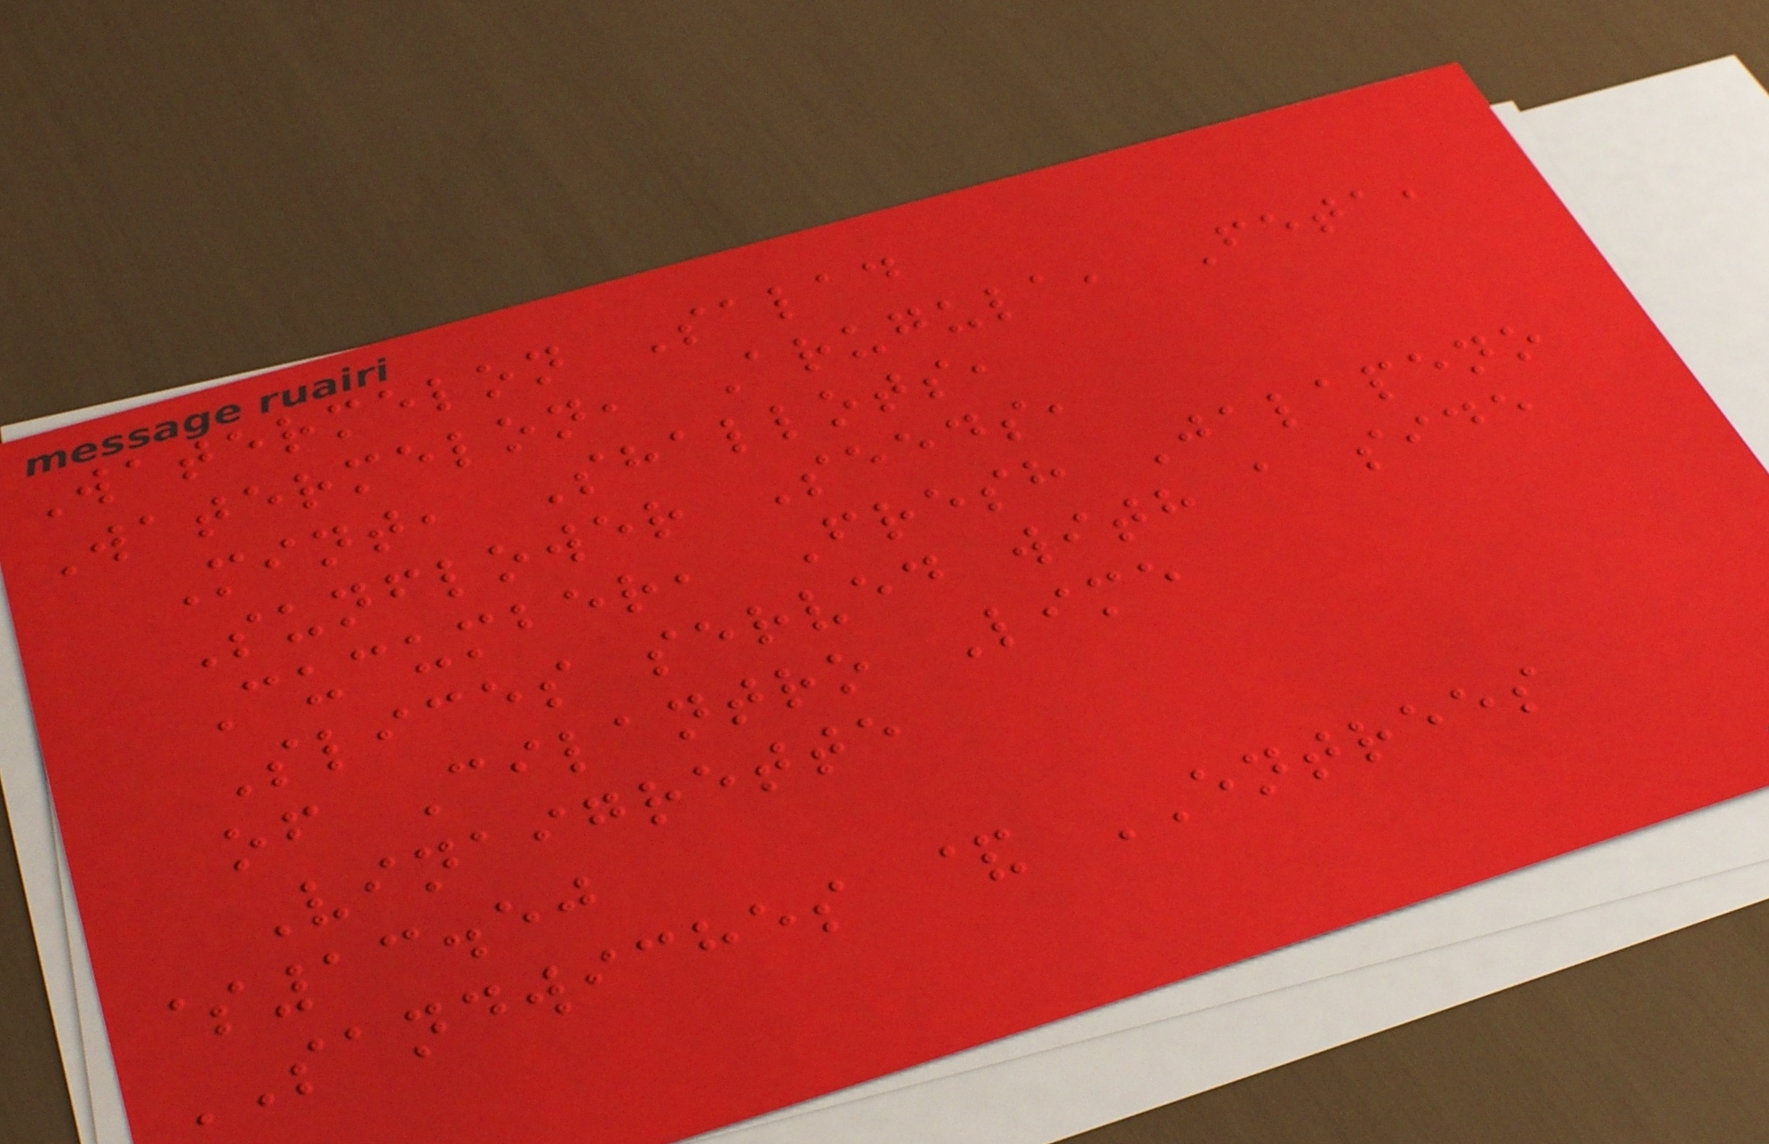Watermelon Salad
Watermelon, Arugula, Feta,
Mint, Shallots,
Sunflower Seeds,
Cucumber, Fresh Jalapeno
Slices served with a side
of Cilantro Lime
Vinaigrette
$13.50
SANDWICHES & ENTREES
